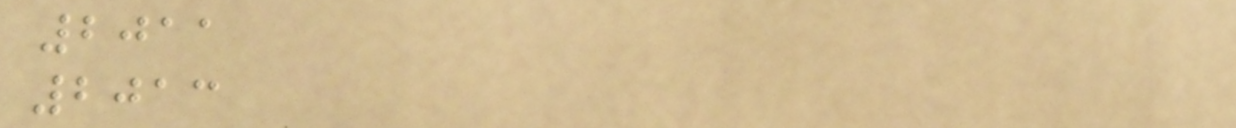2011
2013
